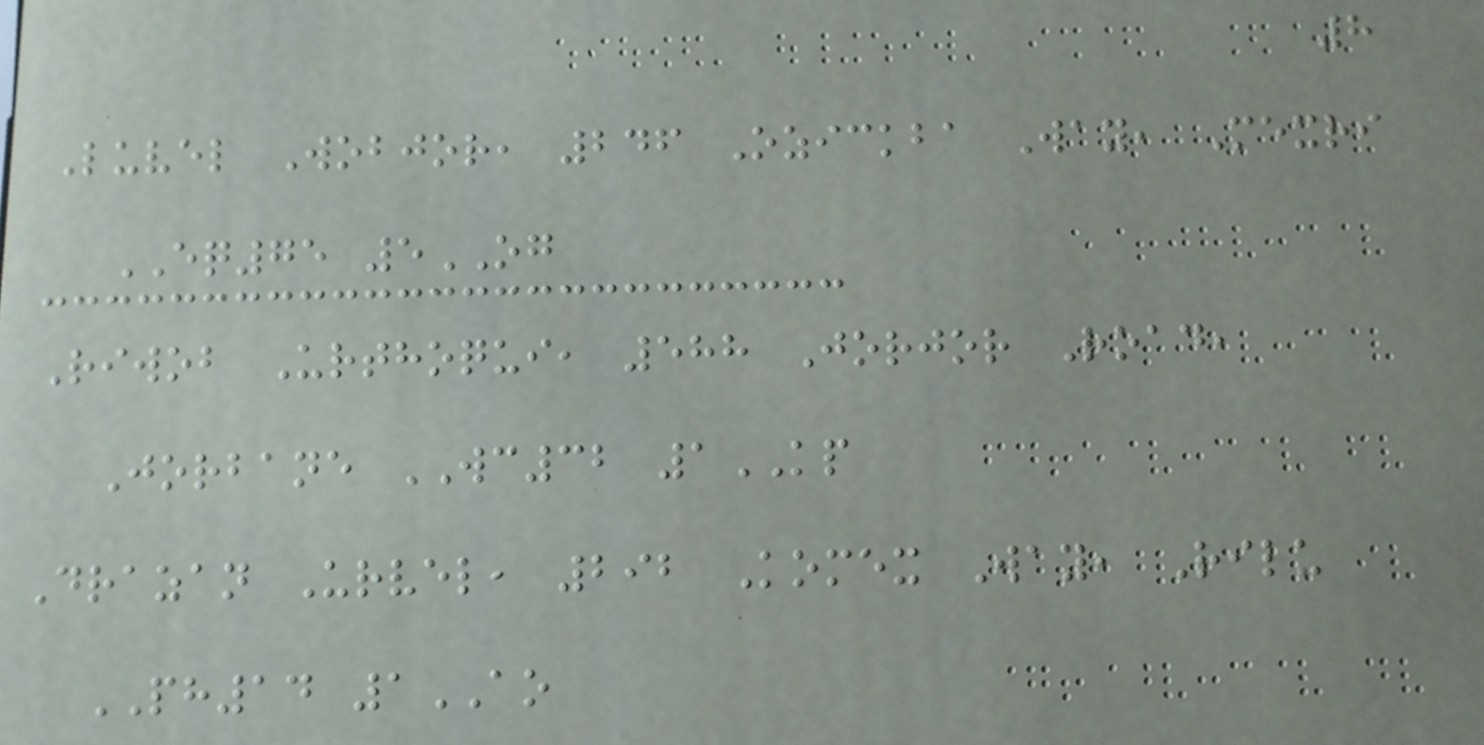8
Luvel Wobjor, 246 Ozickba Way, Mexri
EQ75 5OG
Riwob Urthoqui, 588 Jorjor Road,
Jorbane WC32 1KP
Drazan Urvel, 292 Komex Way, Rilu
PH14 1AO
